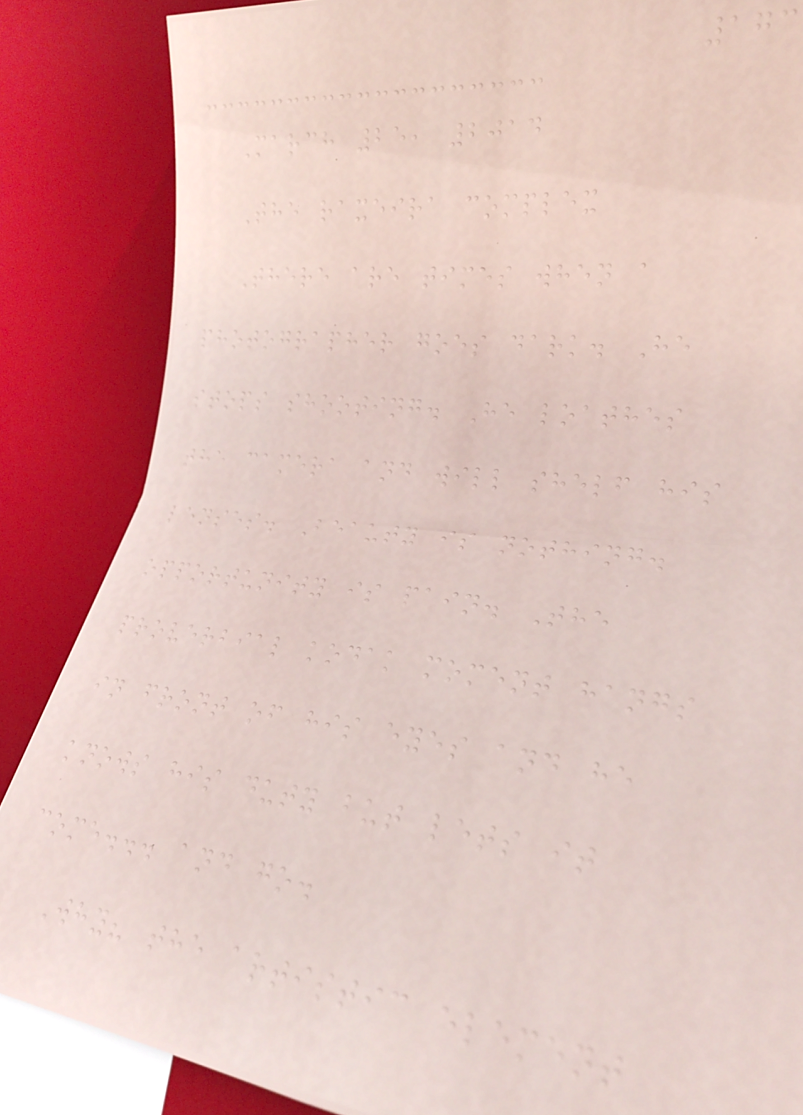173
March 25, 2014
The raxeira complex
There are times when a
photographer goes dark. He
stops shooting. He loathes
the camera and will shelf his
lenses. Beauty is nothing.
opportunity is pain. The
proverbial kodak moment hangs
in front of his eyes and he
knows his duty but lets it
come... and go.
Why? the artistic element
